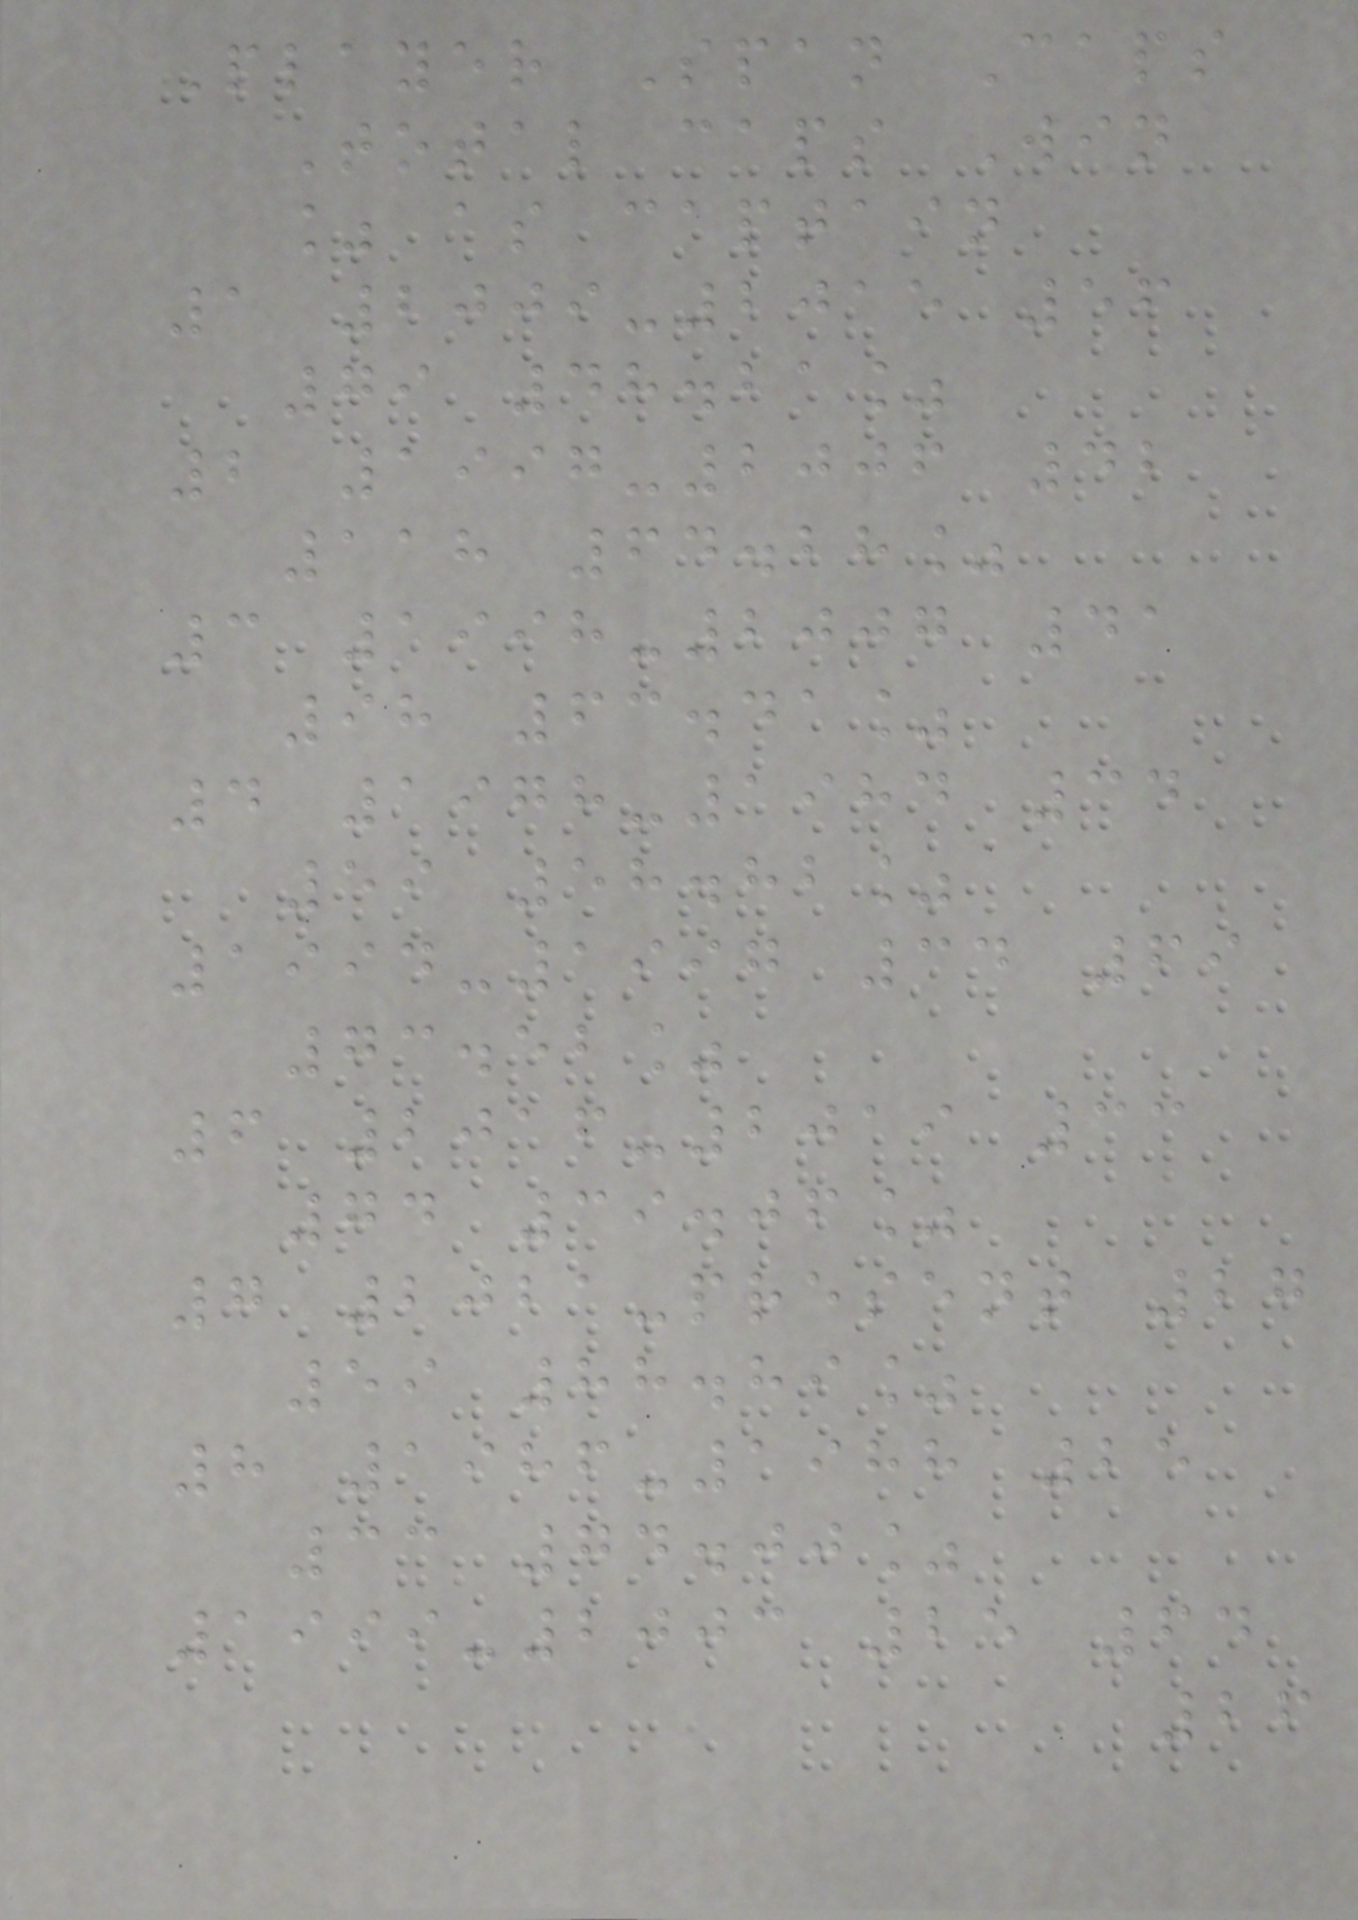Player Span Caps
Total caps Win
% as captain
1 2009-2015 56
79 48.21%
2 1997-2006 42
118 64.28%
3 1998-2007 41
98 63.41%
4 1978-1984 34
59 58.82%
1994-1997 34 69
73.52%
6 2016-2019 33
74 39.06%
7 2021-present 27
59 88.89%
8 1986-1988 25
33 74.00%
1999-2003 25 64
26
